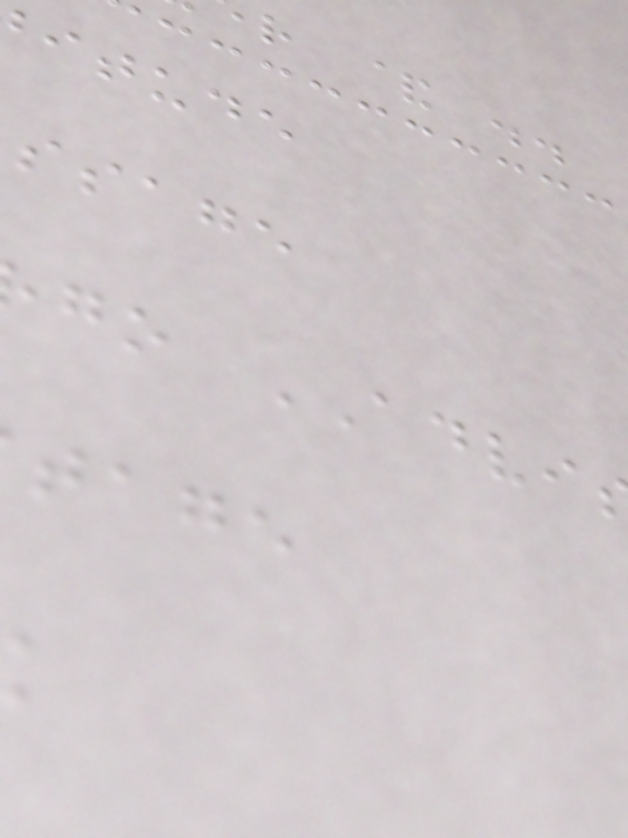r & ..
itude
ssage
go ADVI
tage
